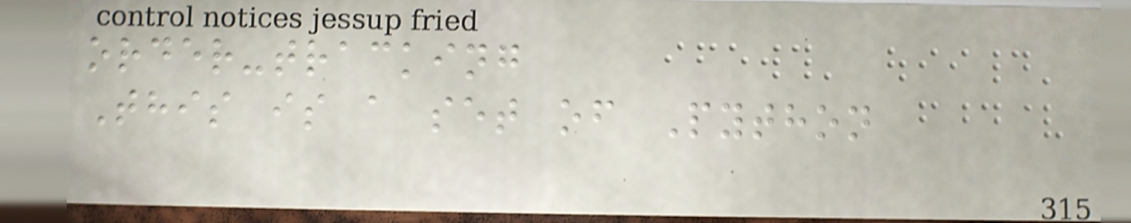order-tracking
This is a set of Python
